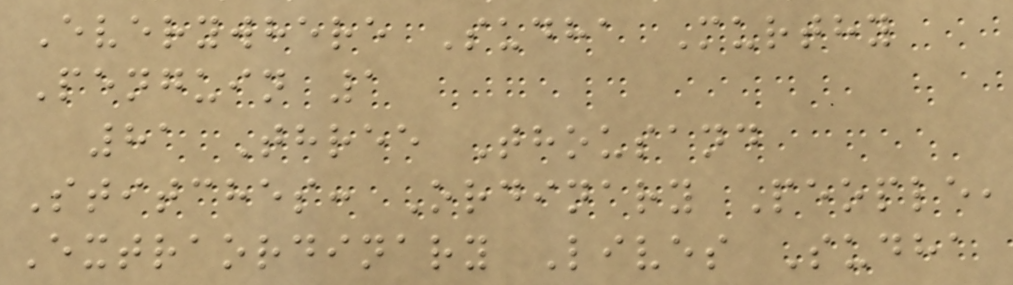Everywhere Sudha Murthy
Penguin 1
81 Three Thousand
Stitches: Ordinary People,
Extraordinary Lives Sudha
